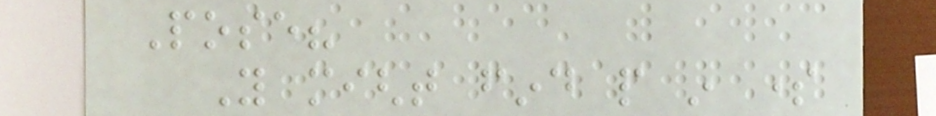Pose?
You might find people in some
